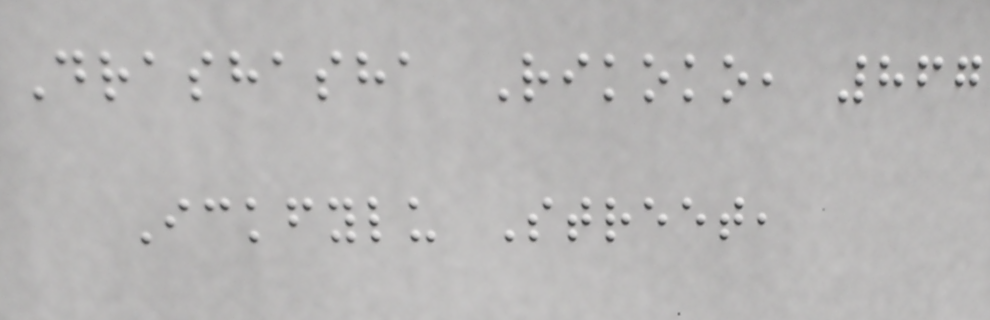Drashasha Rikoko, 867
Ickfylu Street,
